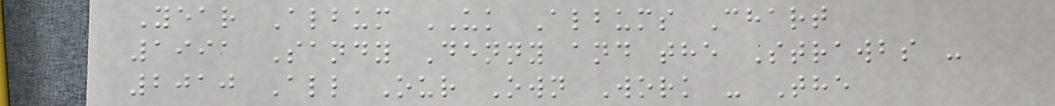Year Album UK Albums Chart
1991 Sandy Denny and the Strawbs -
2010 All Our Own Work - The
